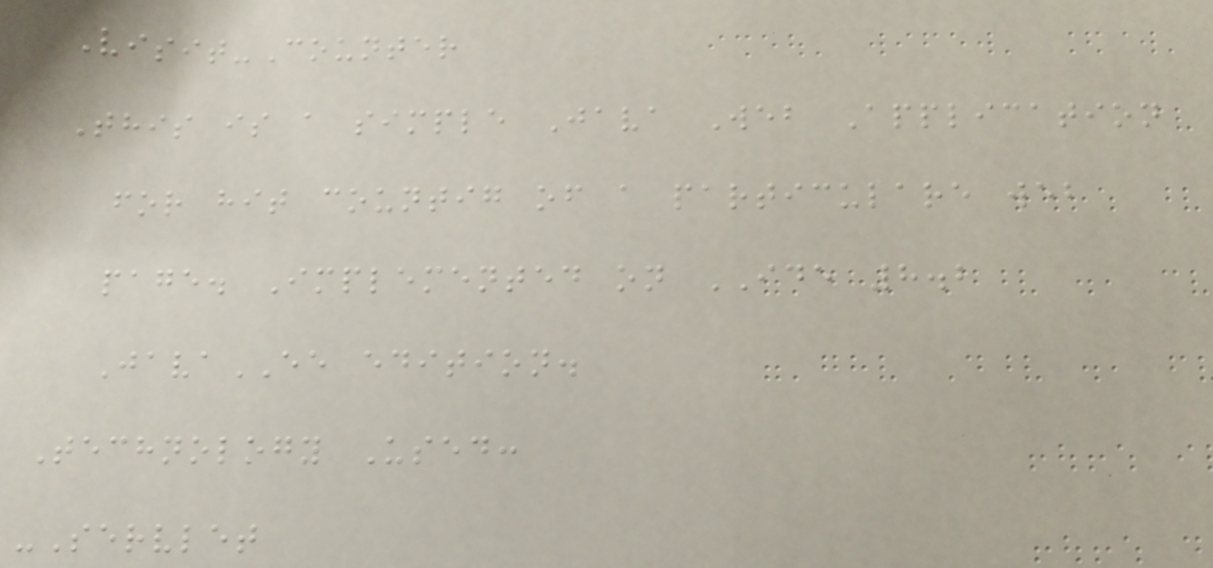Visit-Counter
This is a simple Java Web Application
for hit countig of a particulare web
page. Implemented on IDE 8.2
JavaEE edition.
Technology Used:
-Servlet
